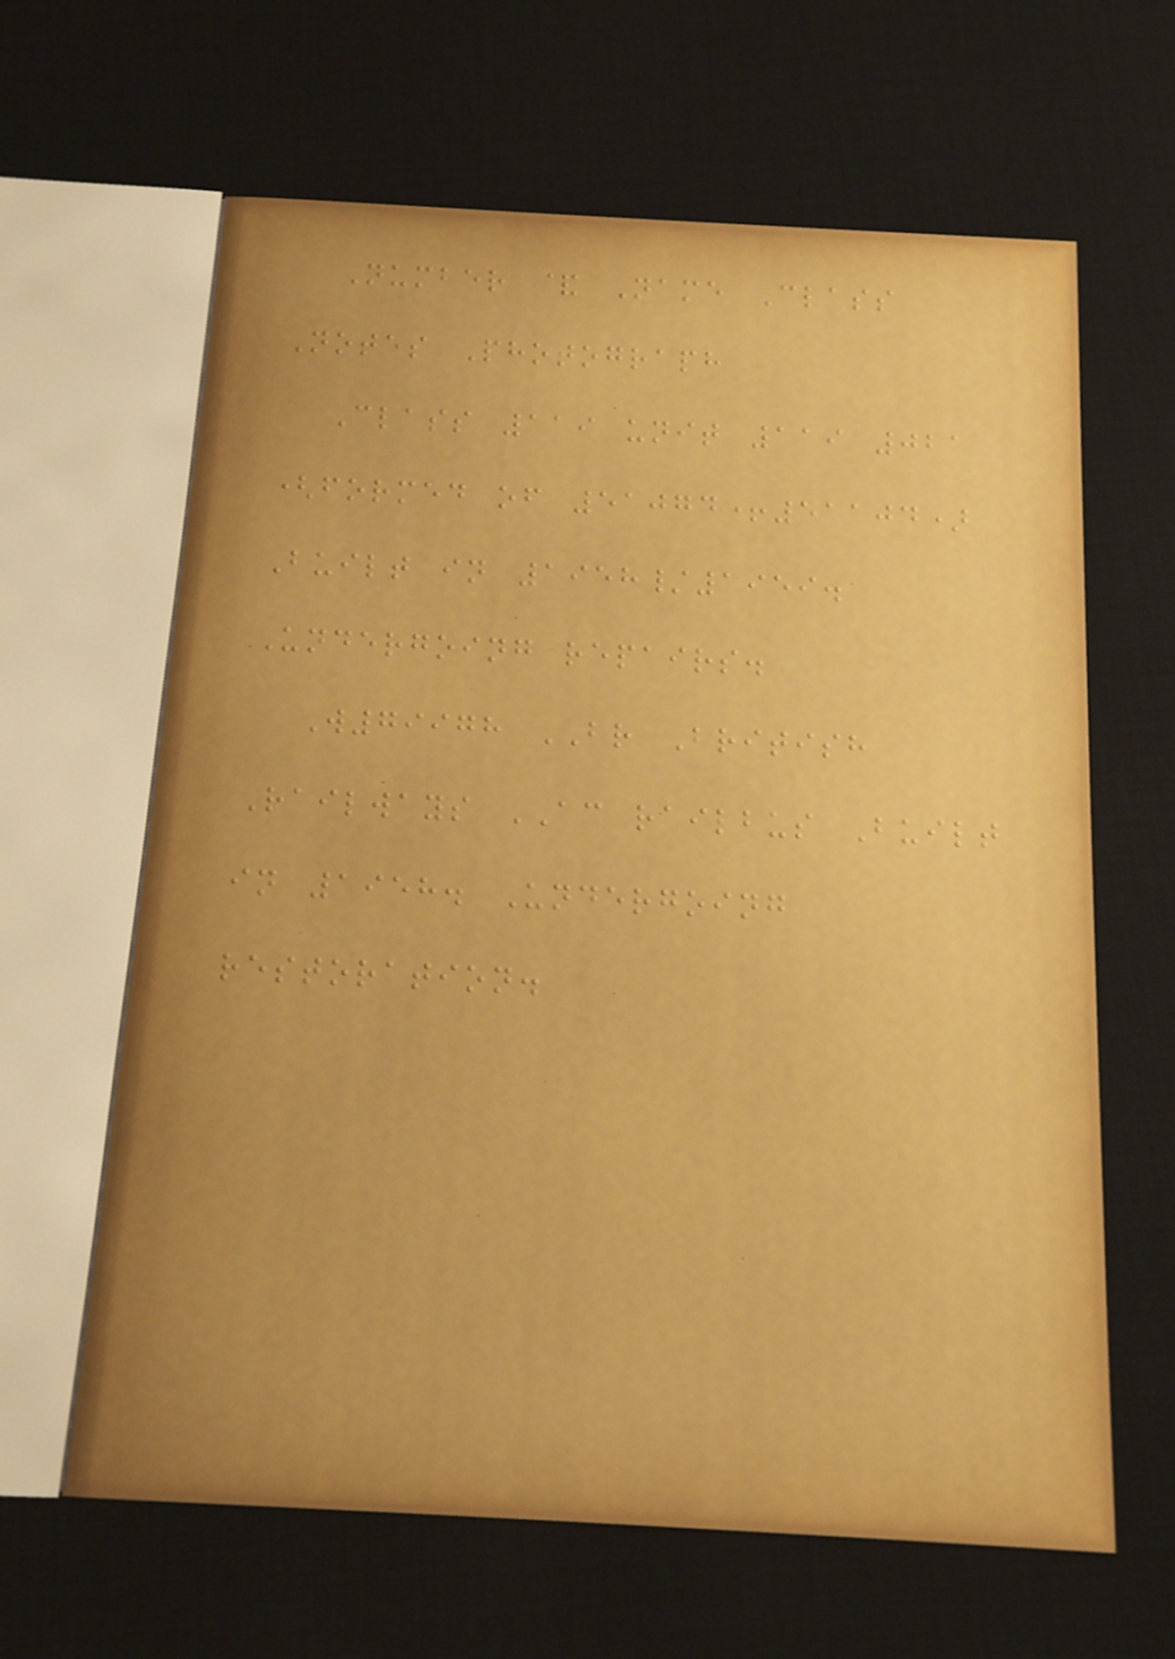Number & Name Class
Notes Photograph
Class 119 unit 119 021
(formed of 51074+51104)
Built in 1958/1959.
Undergoing repairs.
W79978 BR British
Railways AC railbus Built
in 1958. Undergoing
restoration.
